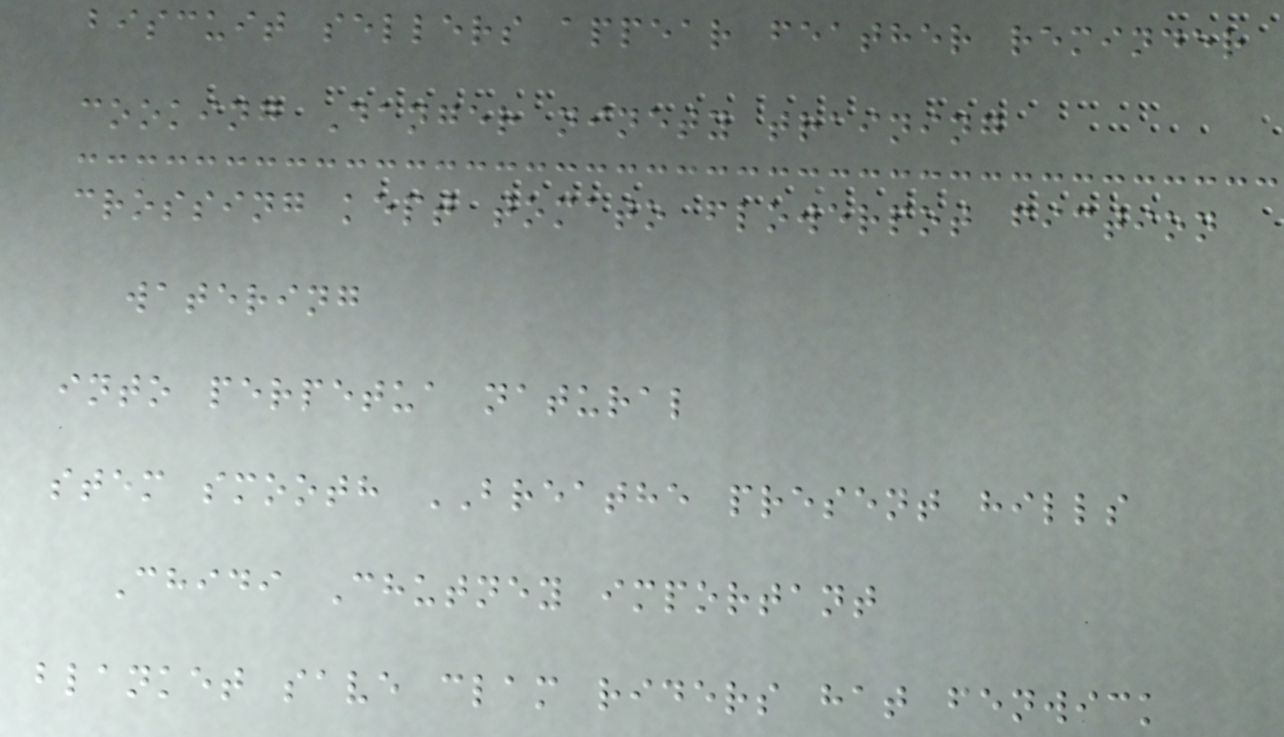biscuit sellers appear feather reminder
cooking Danger ninety training
crossing kept tomato flowerpot fiction
watering
into perpetua natural
stem smooth BREATHE present hills
Chidi Chutney important
blanket save clam riders hat fenwick
